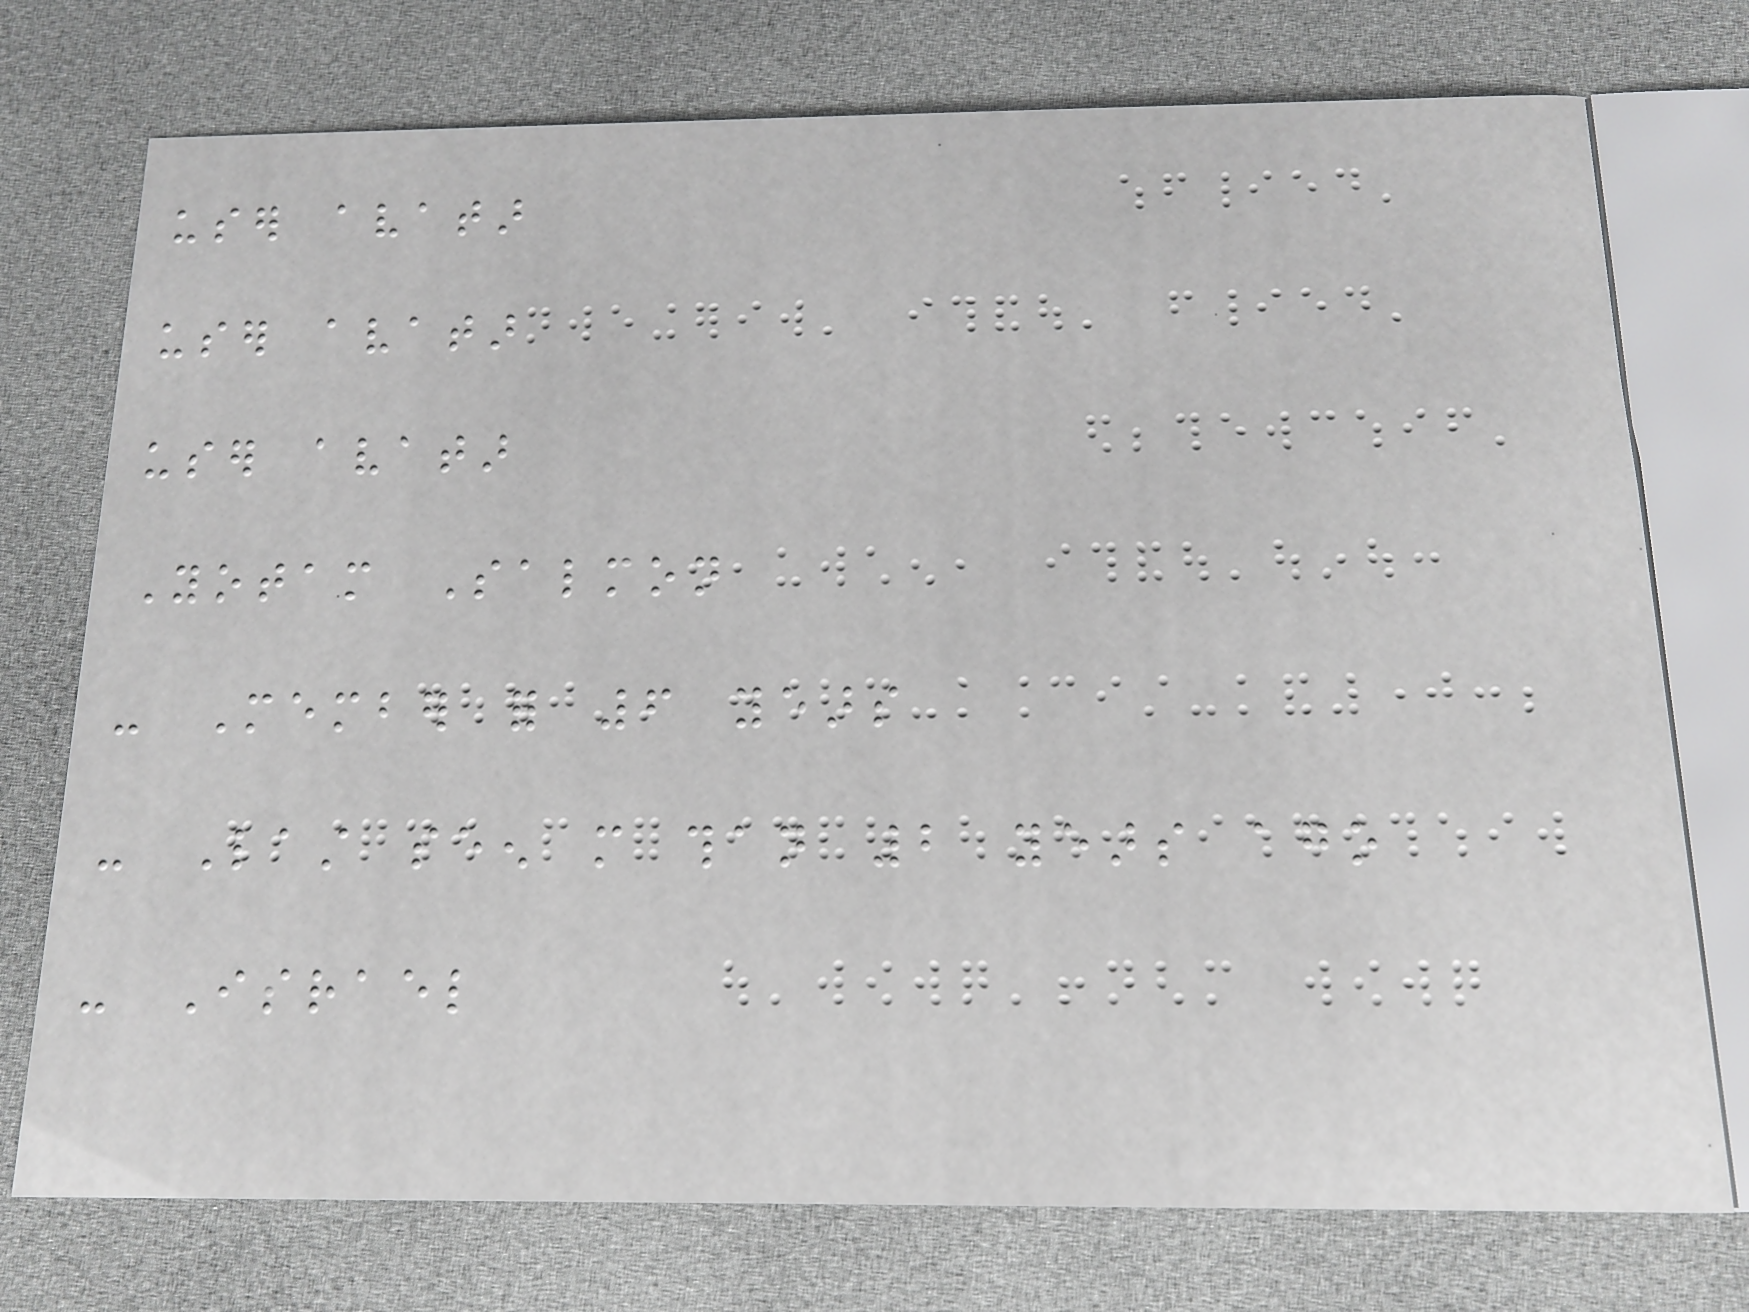user avatar
user avatar
user avatar
Yotam Salmon
- Member for 6 years
- Last seen more than 2 years ago
- Israel
